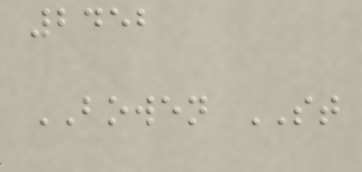2452
BOWEN ST
